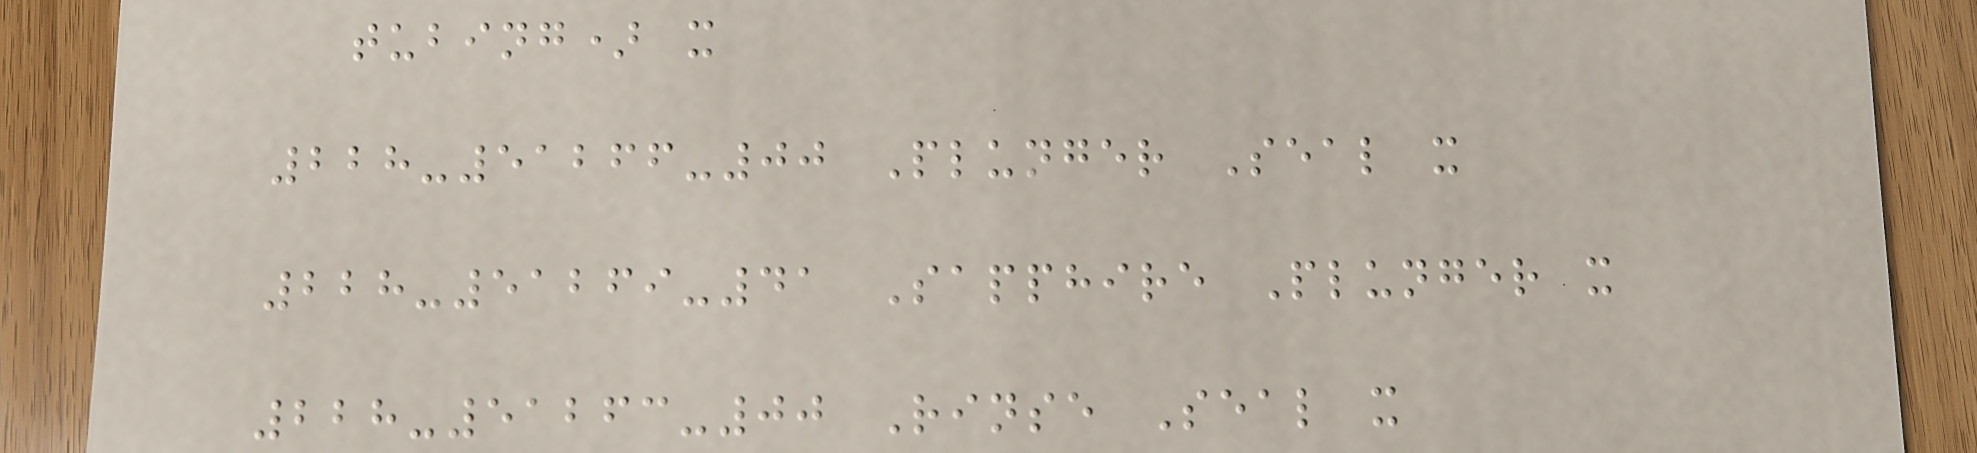tubing) x
228-51266-00 Plunger Seal x
228-51269-41 Sapphire Plunger x
228-51263-00 Rinse Seal x
